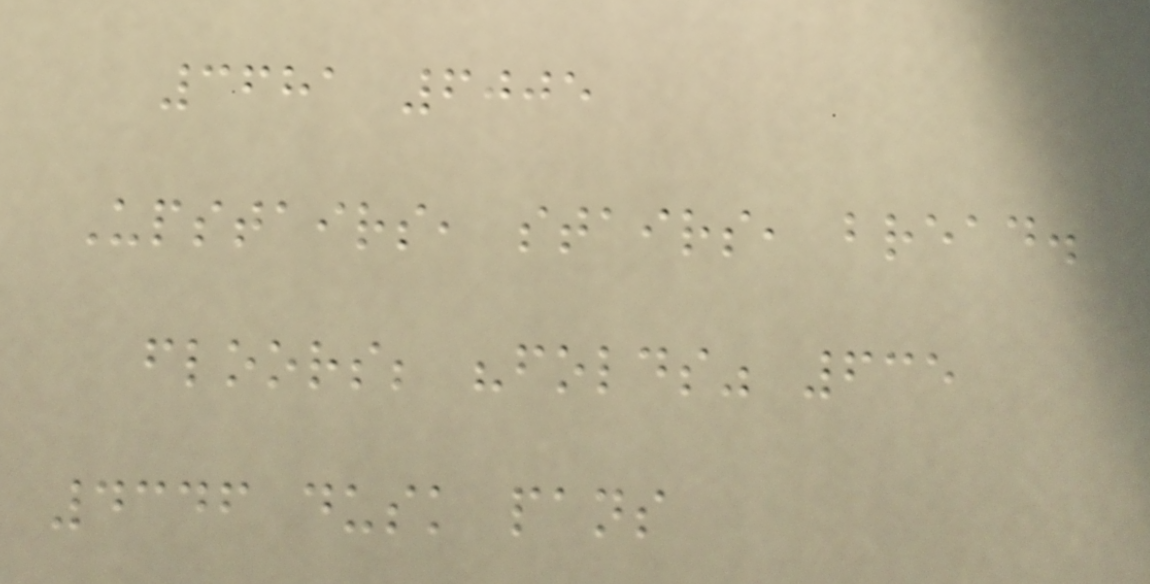3681 6005
Upstairs, stairs, bread.
floors; "folds" 635
4346 dusk pans
